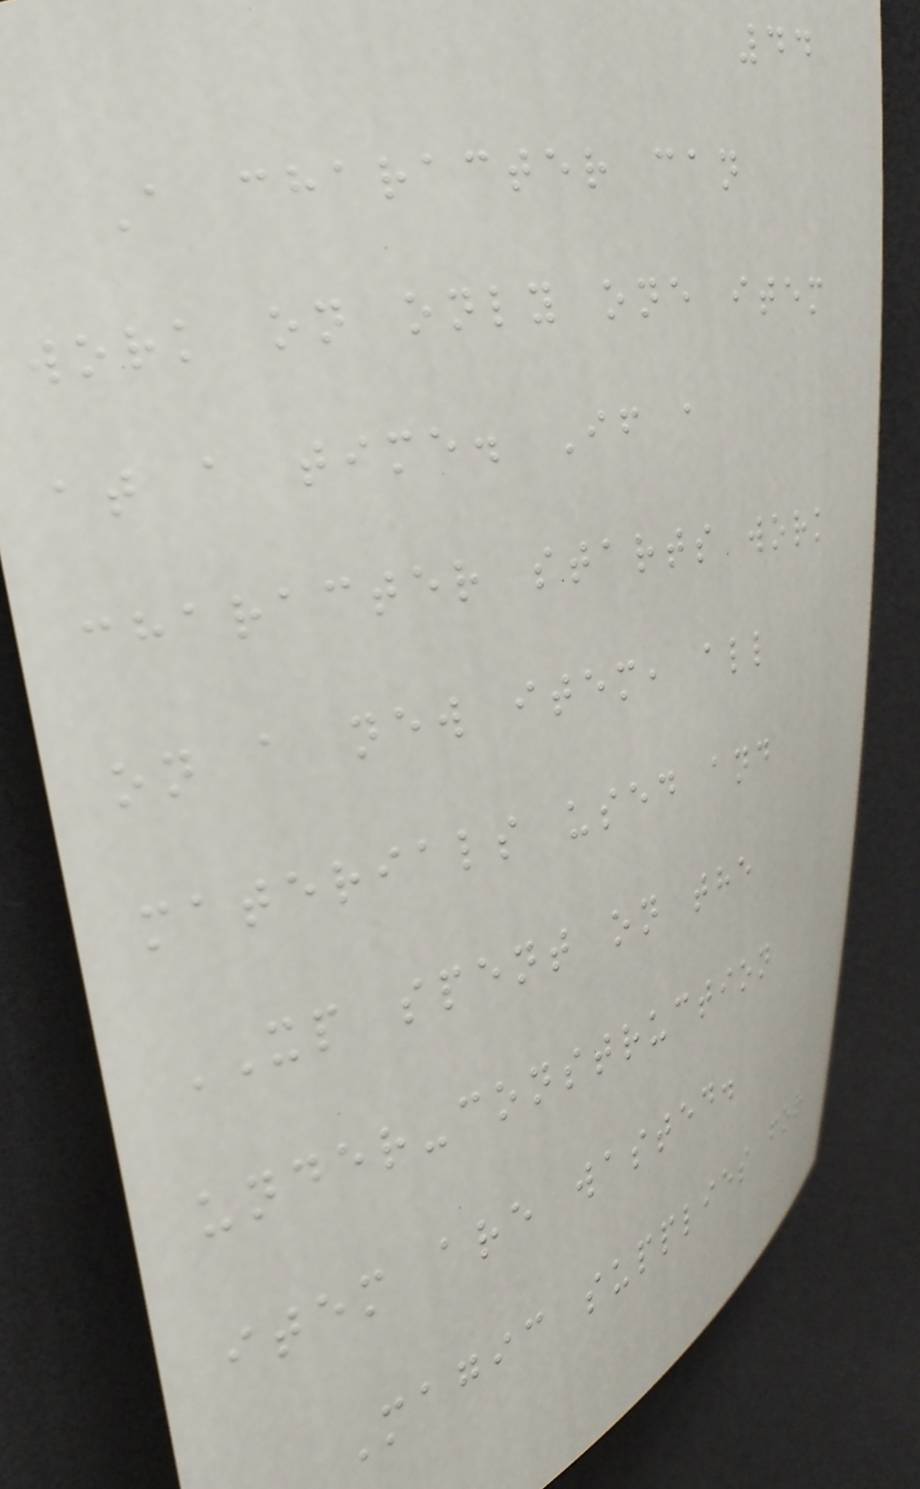44
A character can
work on only one item
at a time. If a
character starts work
on a new item, all
materials used and
XP spent on the
under-construction
item are wasted.
Magic supplies for
